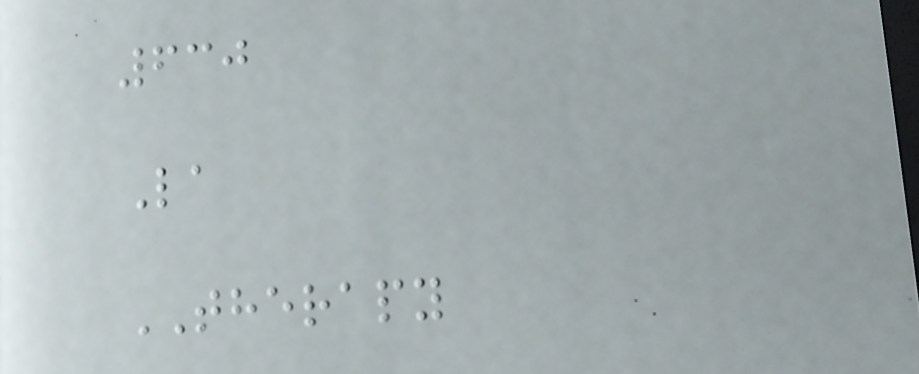630
La
THERAPY
